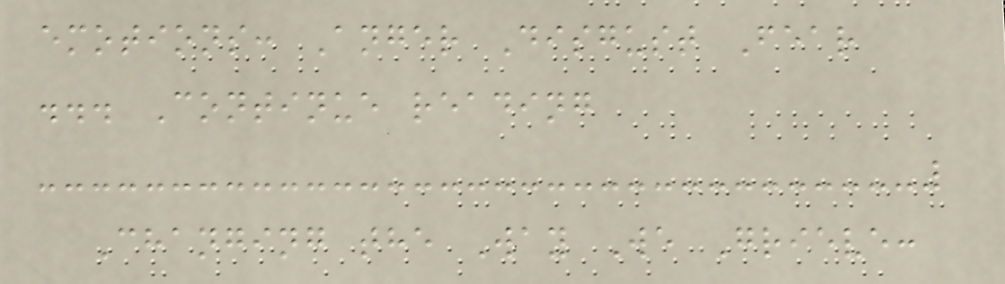emotions: Anger Disgust Fear
... Continue reading
Changing the Way We Grieve:
